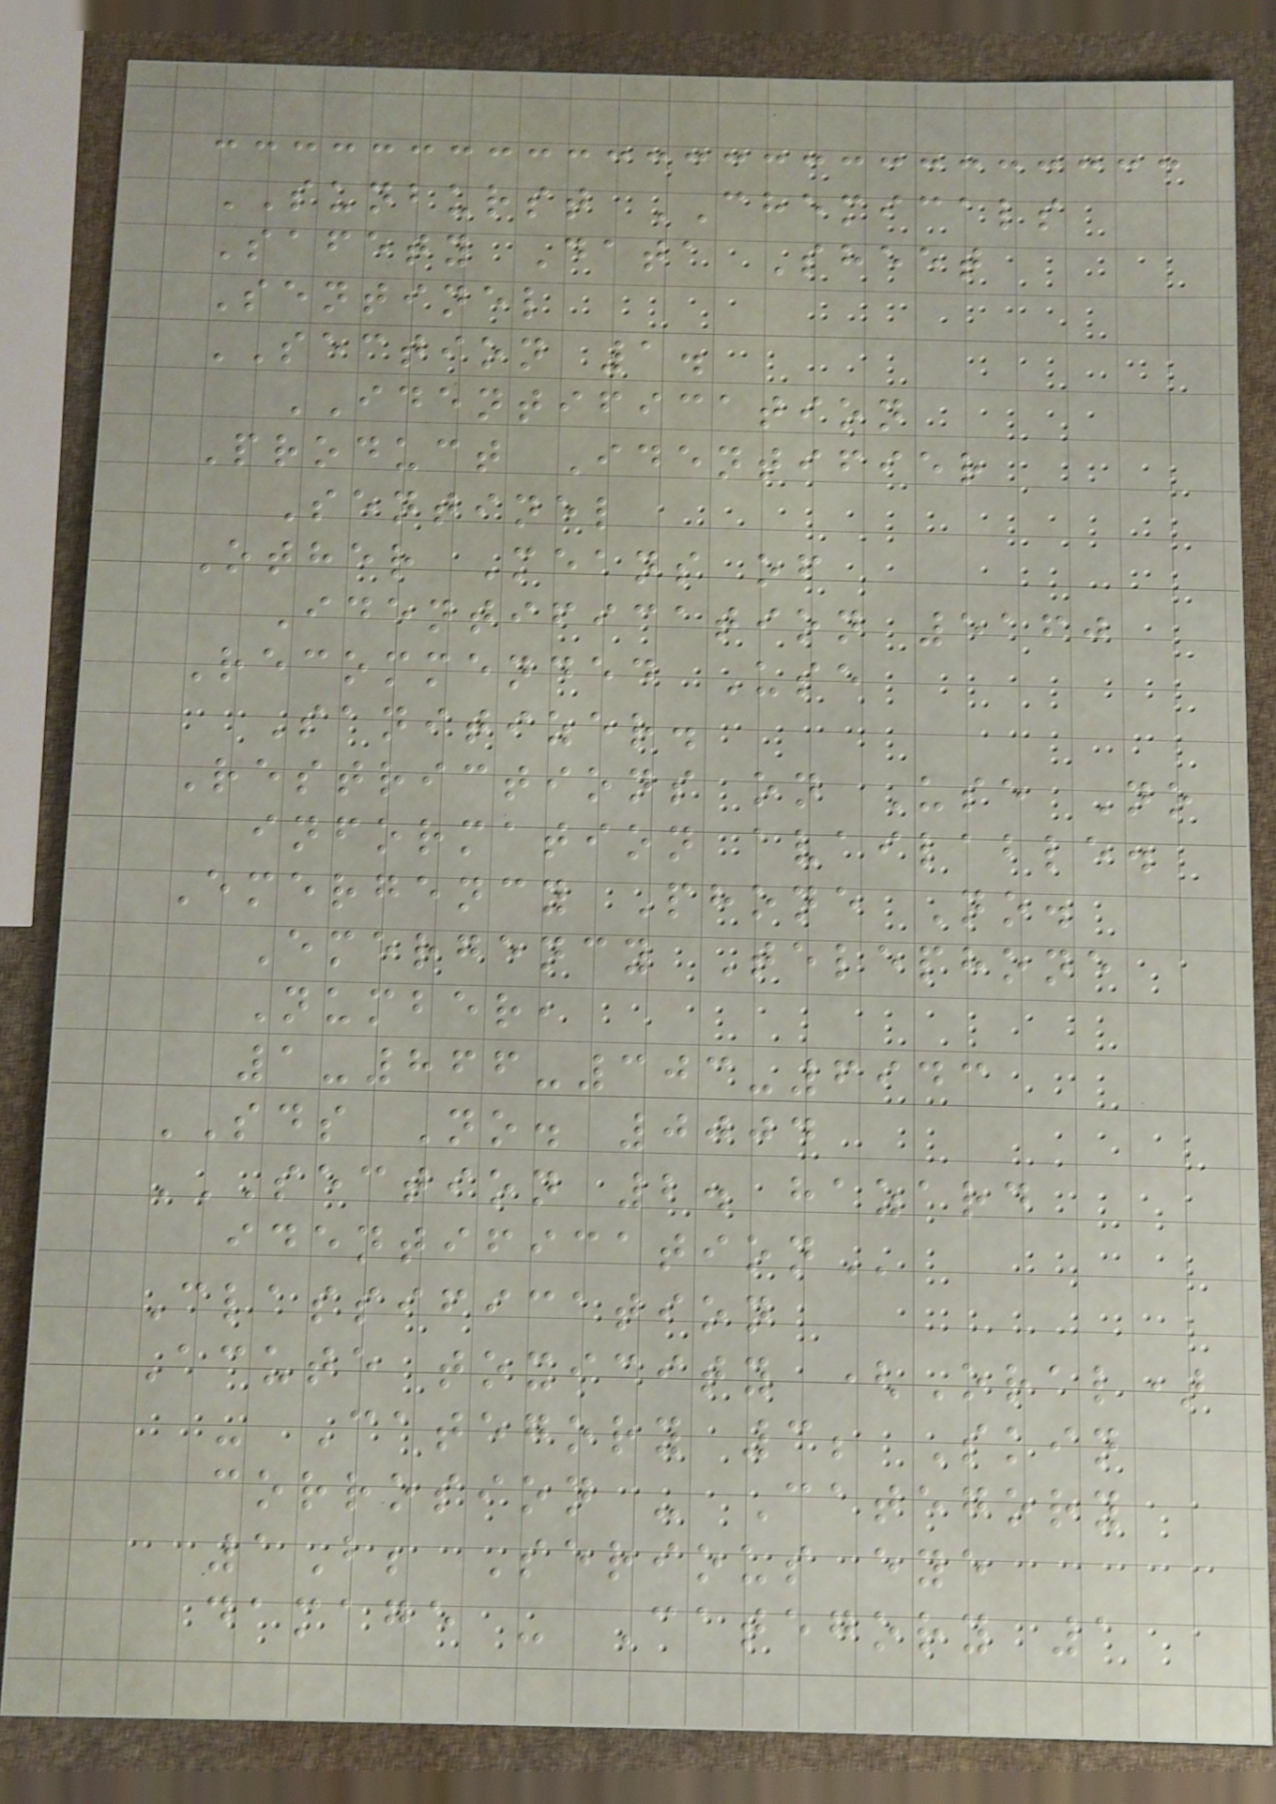SUNBURST CHEMICALS
Safety Data Sheet
Sentinel
SECTION 1.
IDENTIFICATION
Product Identifier
Sentinel
Other Means of
Identification 5160
Recommended Use
Sanitizer.
Restrictions on Use No
information available.
Emergency Phone No.
Emergency Telephone
Number,
1-866-303-6943
SDS No. 0004
SECTION 2. HAZARD
IDENTIFICATION
Classification
Acute toxicity (Oral)
- Category 3; Skin
corrosion - Category
1B; Serious eye
damage - Category 1
